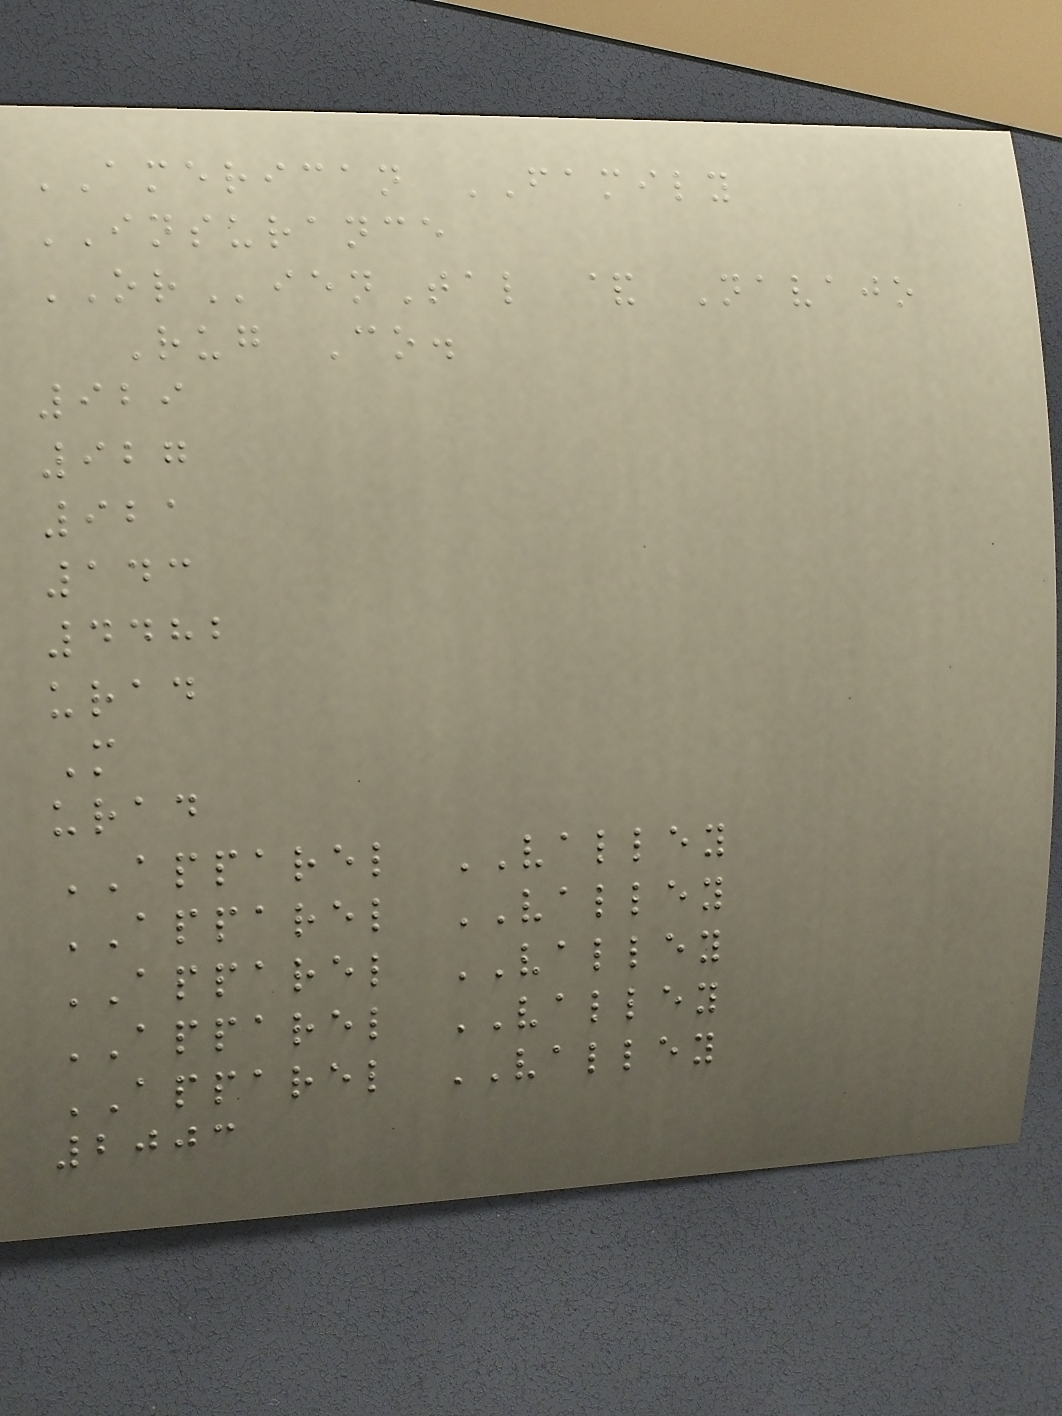AMERICAN FAMILY
INSURANCE
ORienTal & Navajo
Rug Co.
929
927
921
143
4482
urad
M
urad
APPAREL VALLEY
APPAREL VALLEY
APPAREL VALLEY
APPAREL VALLEY
APPAREL VALLEY
2003
